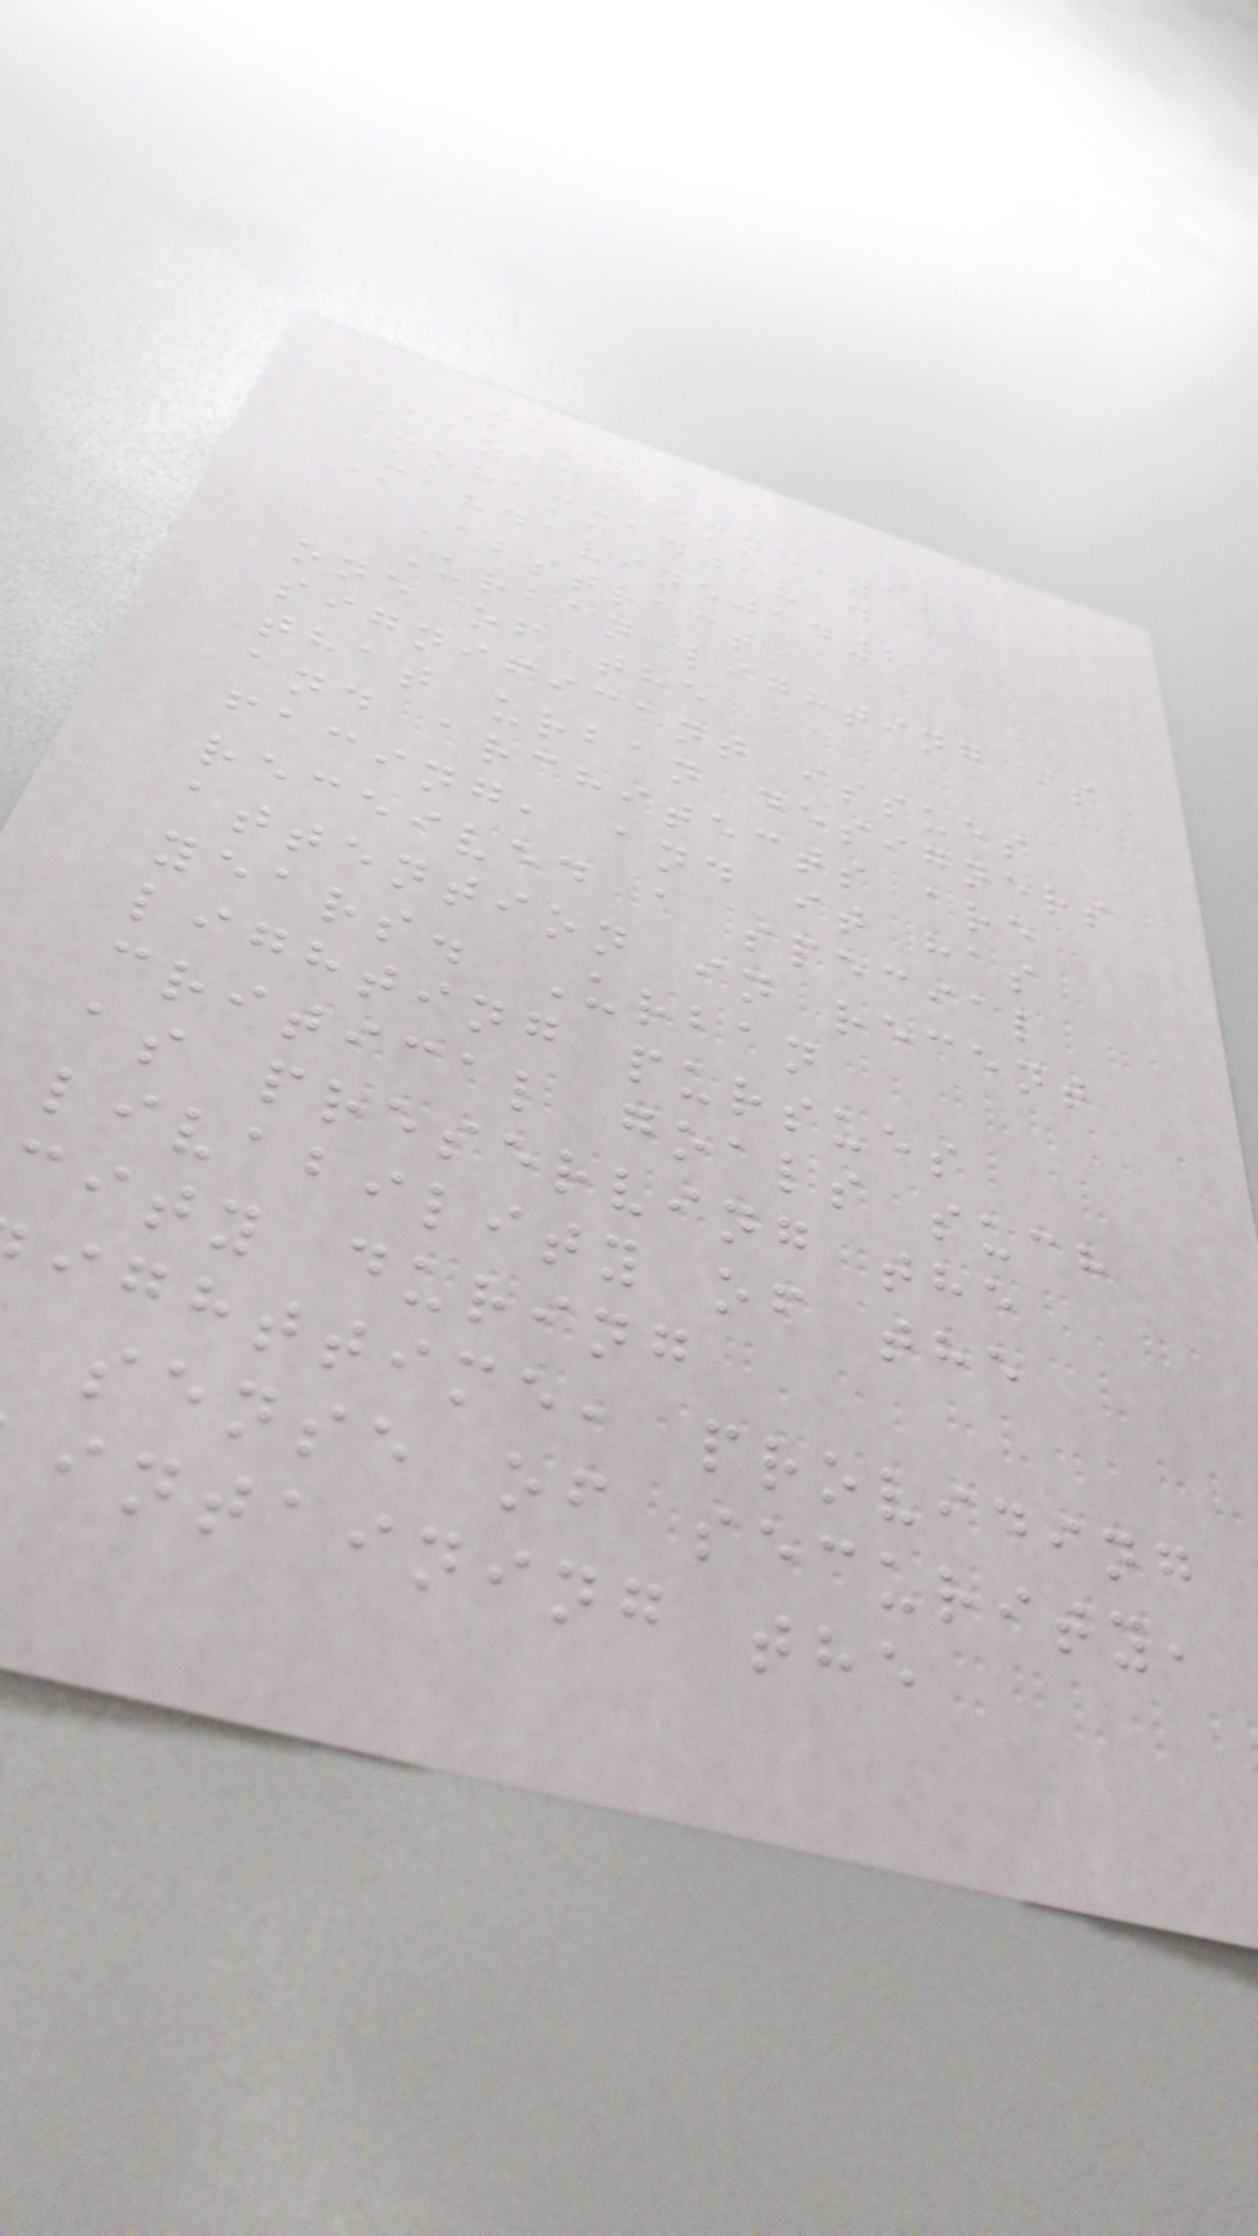Maryam
Kazemidemneh1,
Mohammadjavad
Mahdavinejad2
Abstract
Urban lighting is
one of the
significant issues
that urban designers
and architects are
facing, and it has
received a special
attention in recent
years. Urban
lighting pursues
critical goals such
as preserving the
livability of the
city during
ighttime, providing
sense of security,
intaining the
